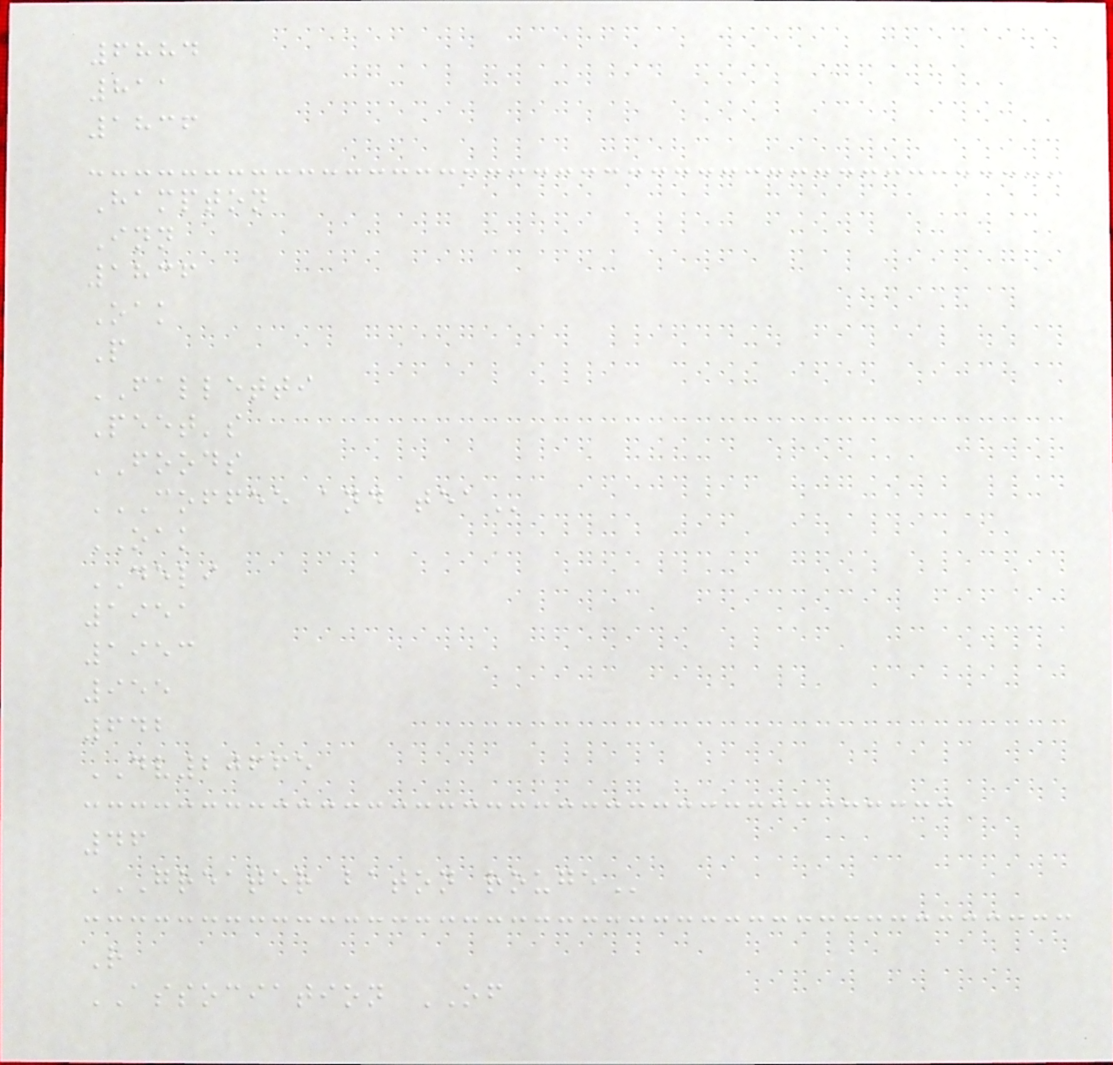6884
811
1836
Hampton
Inn
1836
Oak
P
FALLETTI
Peet's
FOODS
COFFEE AND TEA
OAK
DELI
1951
1953
955
642
DV20665
46
GREATER BATON ROUGE
R
ASSOCIATION OF
